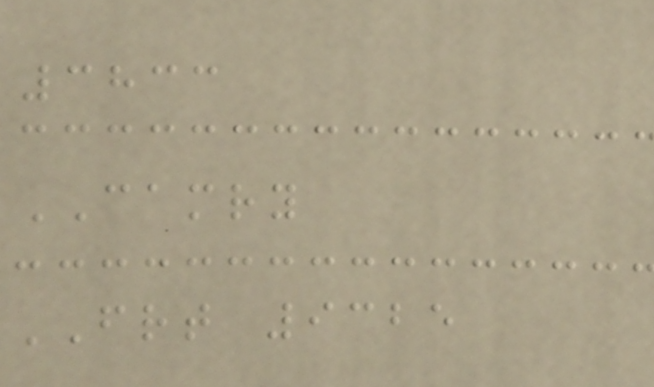3833
CAMRY
FRT 9325
